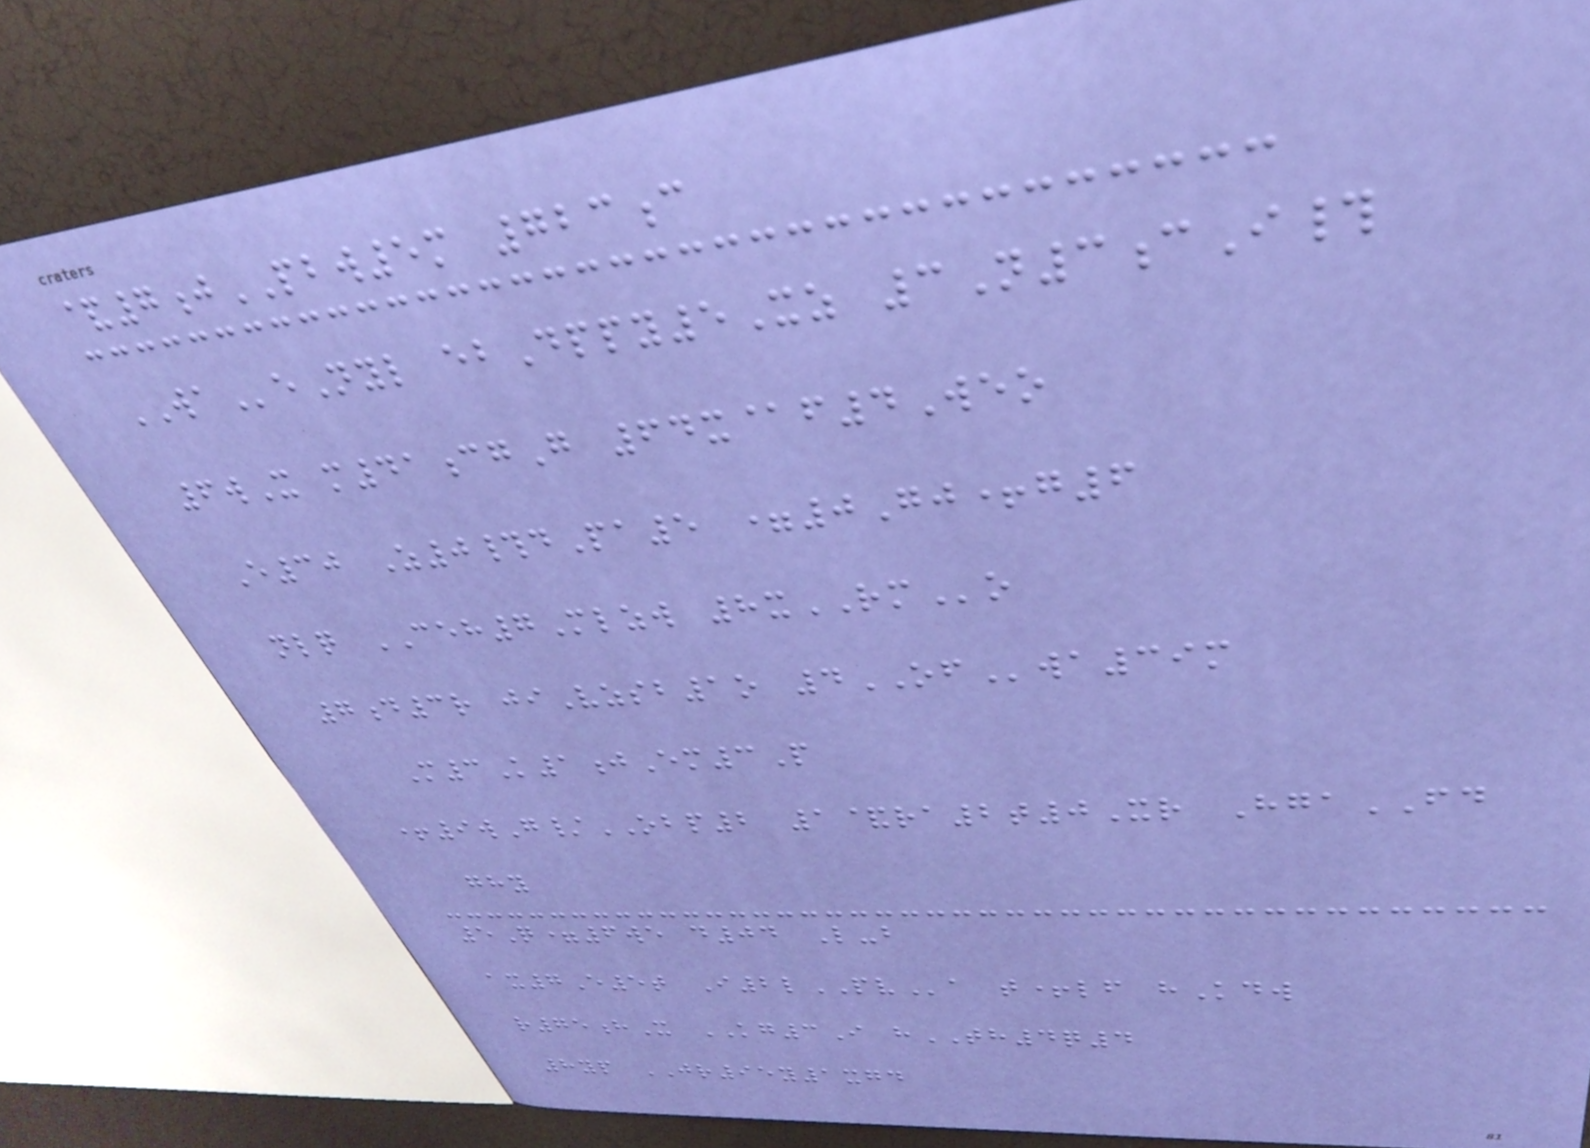&7jPBW5m 723c
WAeNyl ebDppy5Xz 3N3cI#
6wX m41cgG 64x@f4Weo
E30 Z0#dPa5 =0Gj+g6
nlq CEH7Mlzw 8xRMo
7d3r jiVzsb1o 4OFwa39m
M3K1jEm3P
+9wG/OBP2 1&ra2t0Xr HgaFD
ghy
5Q=6we d04 L-b
ax7E5t I2lPVa t+lf hKdw
r75hX KG3I hTH4q4
8yp JR95y1xgd
